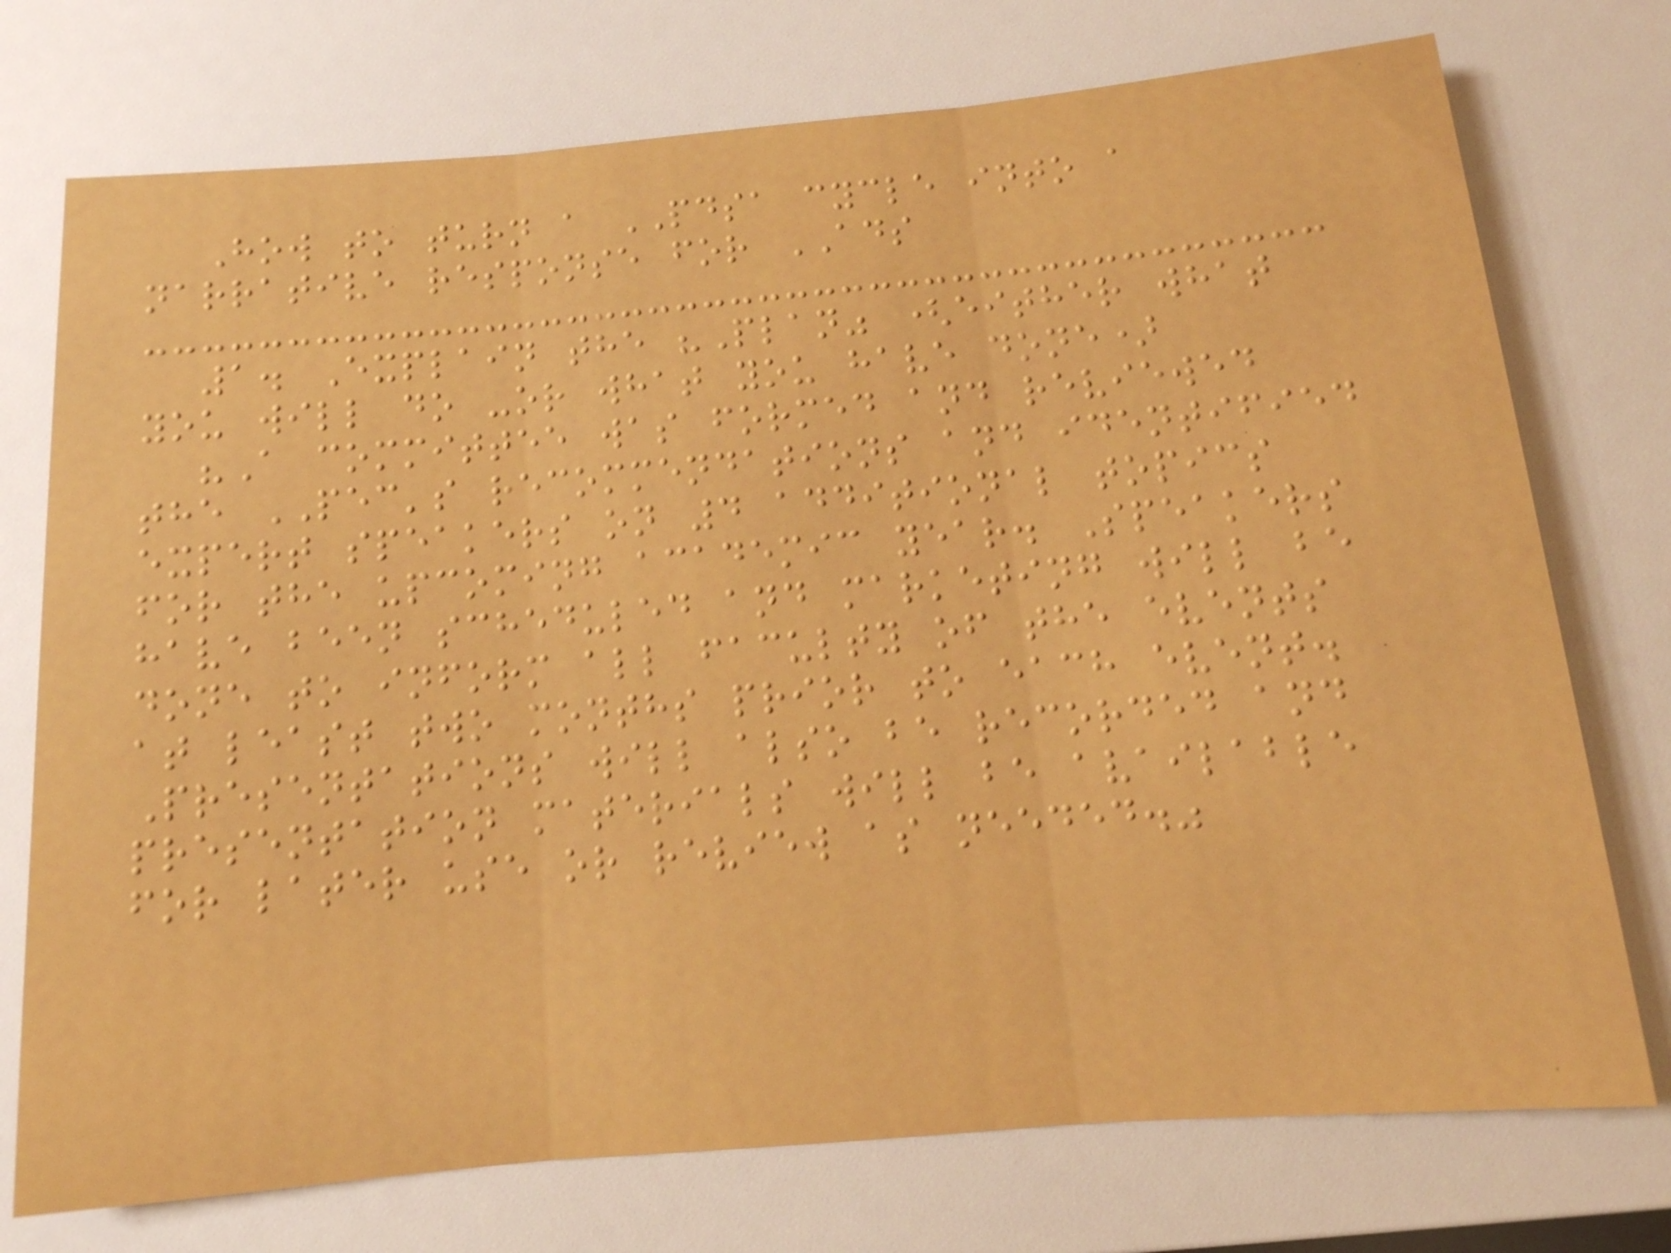How to turn a PDSA cycle into a
narrative response for ADS
1. Explain the "Plan" (either what
you will do -or what you have done)
"A committee was formed and reviewed
the PEC's recommendations and identified
expert speakers on 4 additional topics
for the upcoming academic year. Speakers
have been scheduled and marketing will be
done to inform all faculty of the events
at least two months prior to each event.
Presentations will also be recorded and
presentation materials will be available
for later use or review as needed."
